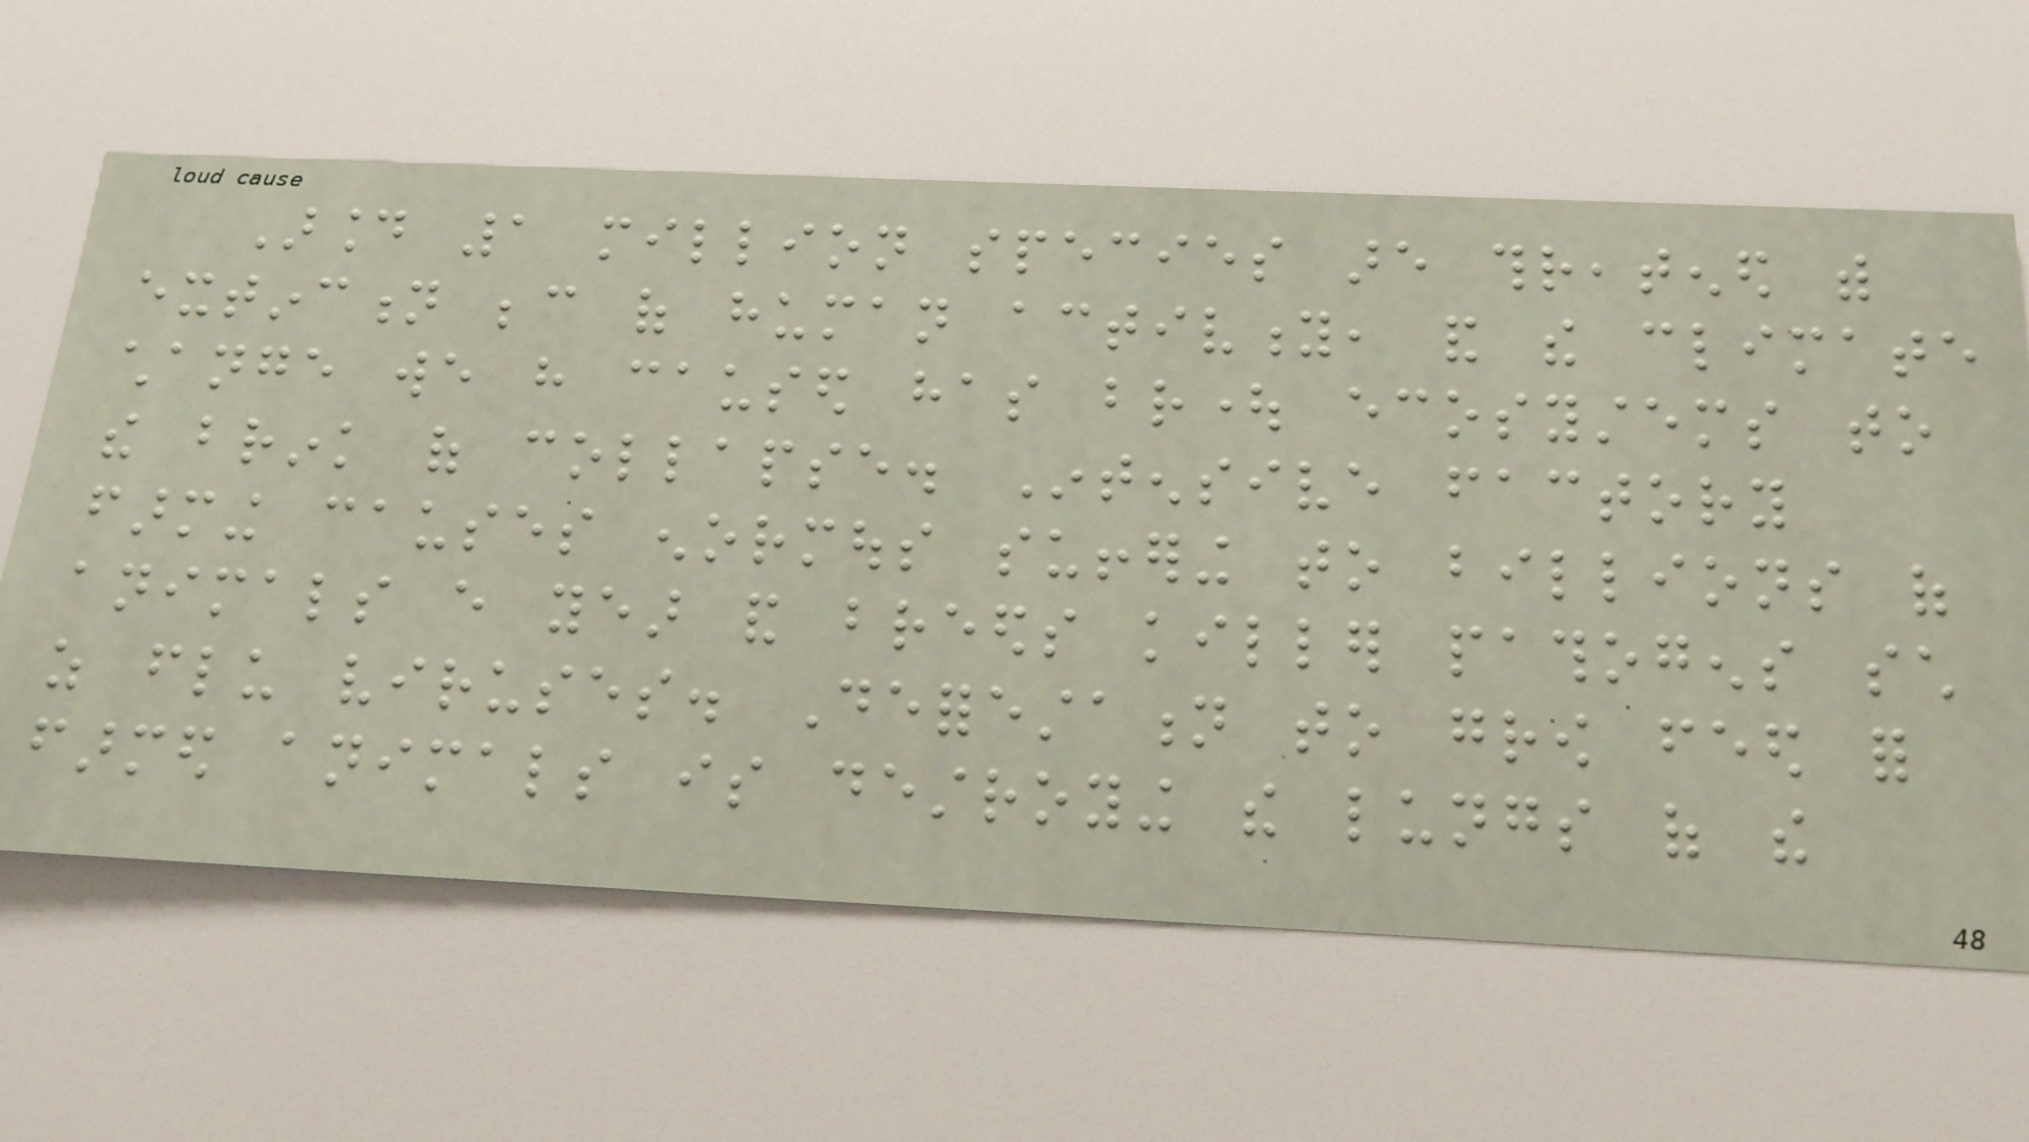Around 1 million species are threatened with
extinction because of human activity, and the climate
change we have caused has brought ecosystems to
the brink of collapse. Intensive factory
farming causes enormous suffering to billions of
animals every year and breeds killer pathogens such
as flu viruses. Deforestation to grow feed for
farmed animals is destroying the lungs of the
